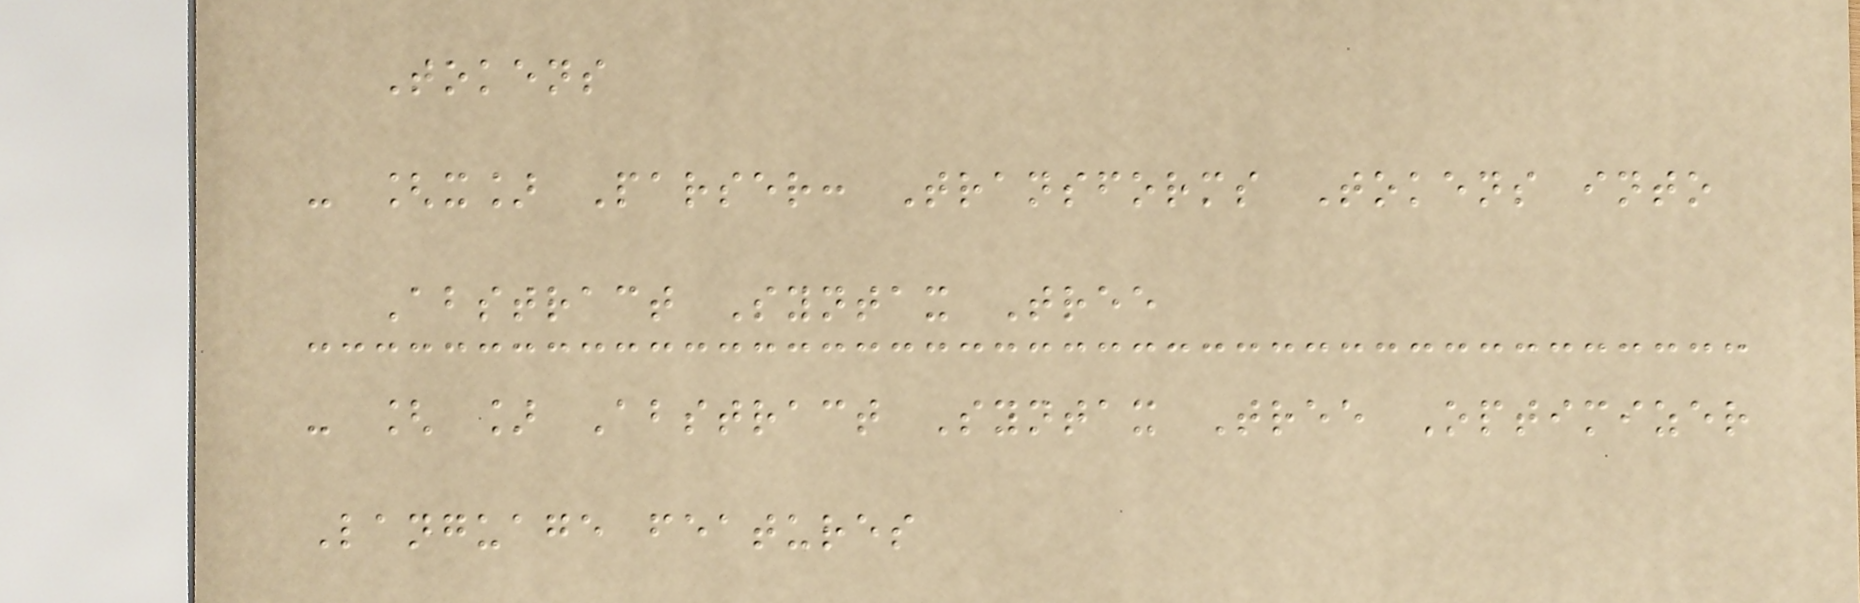Tokens
- [x] Parser: Transforms Tokens into
Abstract Syntax Tree
- [ ] Abstract Syntax Tree Optimizer
Language features
